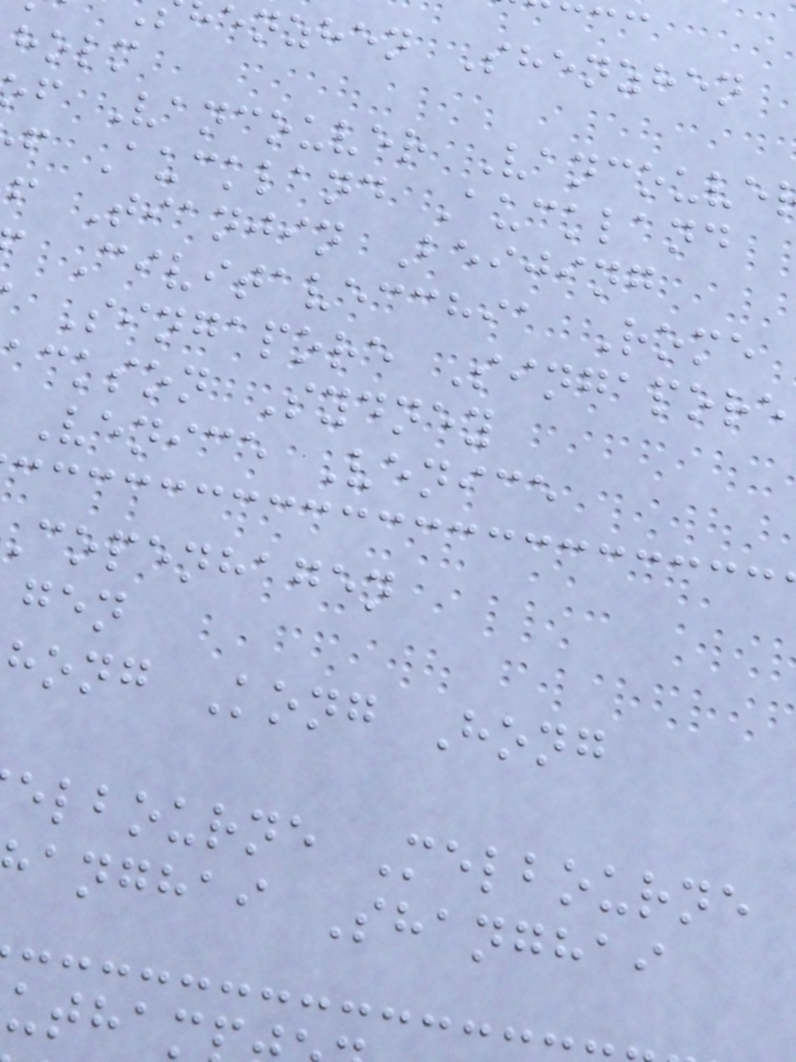enzhen Shenzhen
holm
f Vancouver Vancouve
f Auckland Auckland
f Tianjin Beijing
Civitavecchia Rome
Singapore Singapore
ackson Sydney
Venice Venice
copenhagen
hong Kong Hong
elbourne Melbourne
anghai Shanghai
